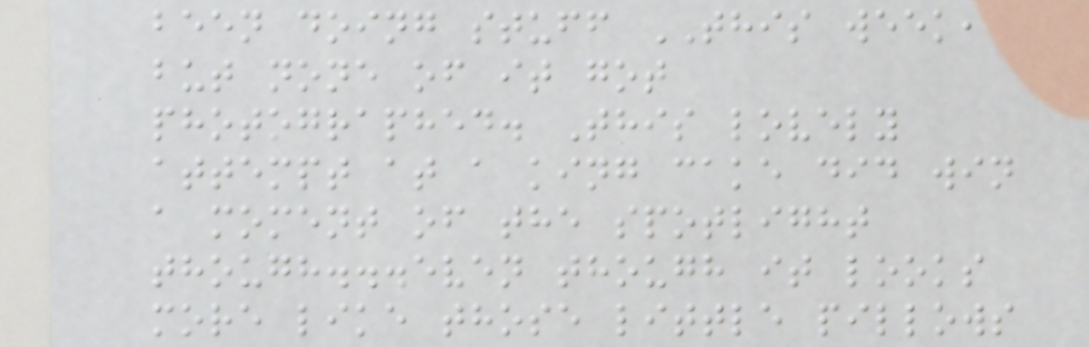been doing stuff THIS week,
but none of it got
photographed. This lovely
attempt at a king cake did win
a moment of the spotlight
though...even though it looks
more like those little pillows
